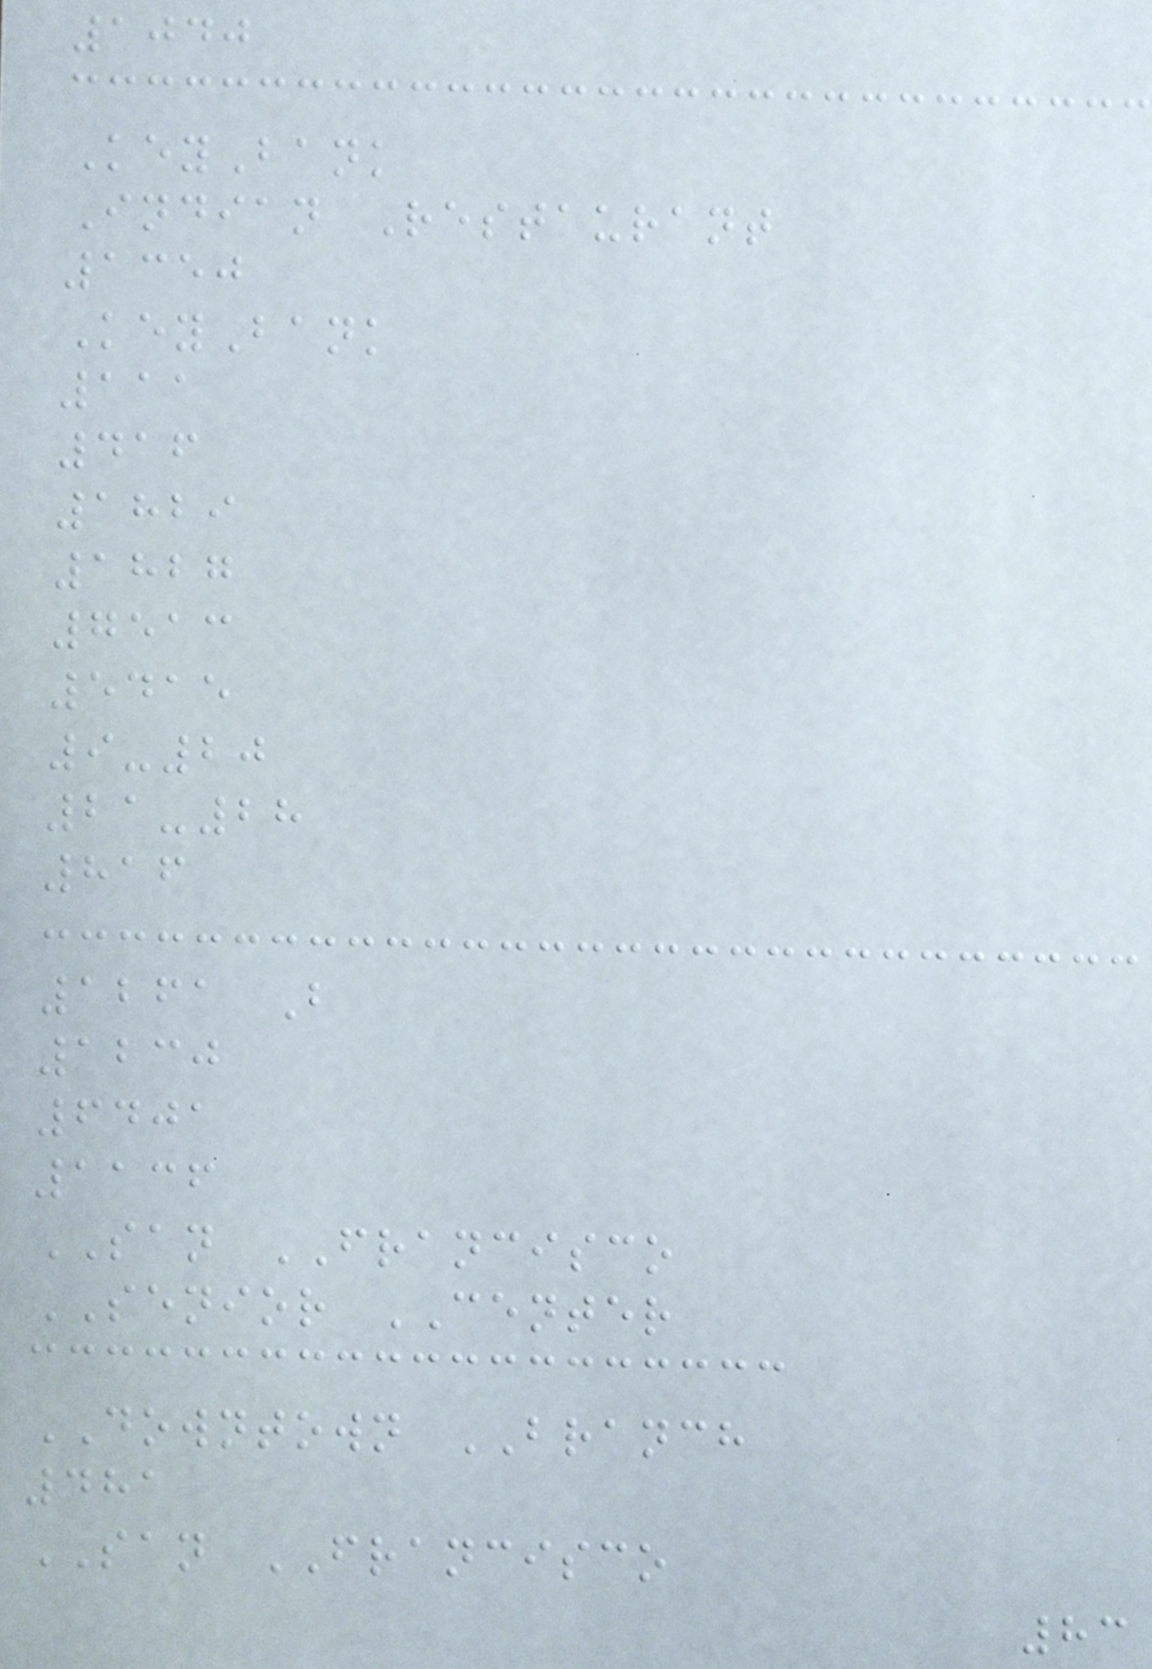1040
KeyBank
Indian Restaurant
1350
KeyBank
111
416
1829
1827
7513
5415
9-20
21-28
816
1261 B
1230
6401
1136
SAN FRANCISCO
SENIOR CENTER
DOWNTOWN BRANCH
481
SAN FRANCISCO
83
